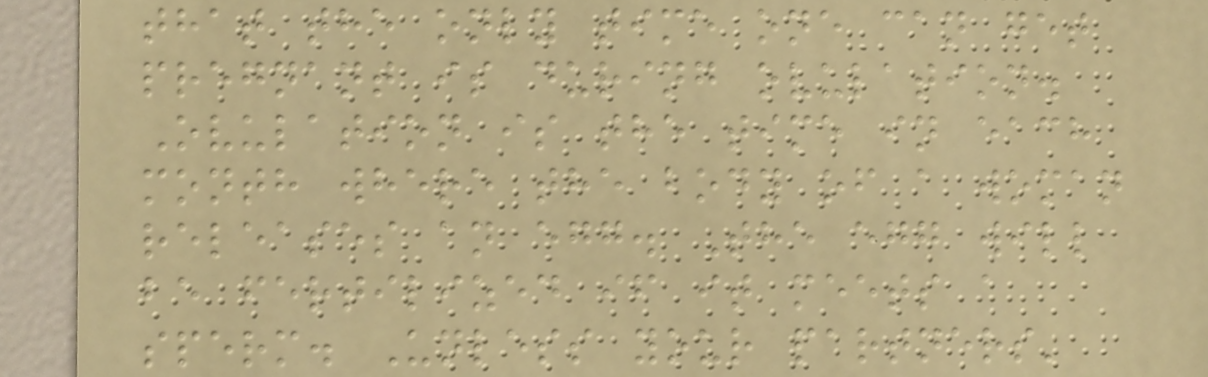that the only time one can get
pregnant is during ovulation.
Ovulation is the time in each
month where the body of a woman
releases an egg. The egg will
be fertilized if it meets a
sperm. Unless your partners'
